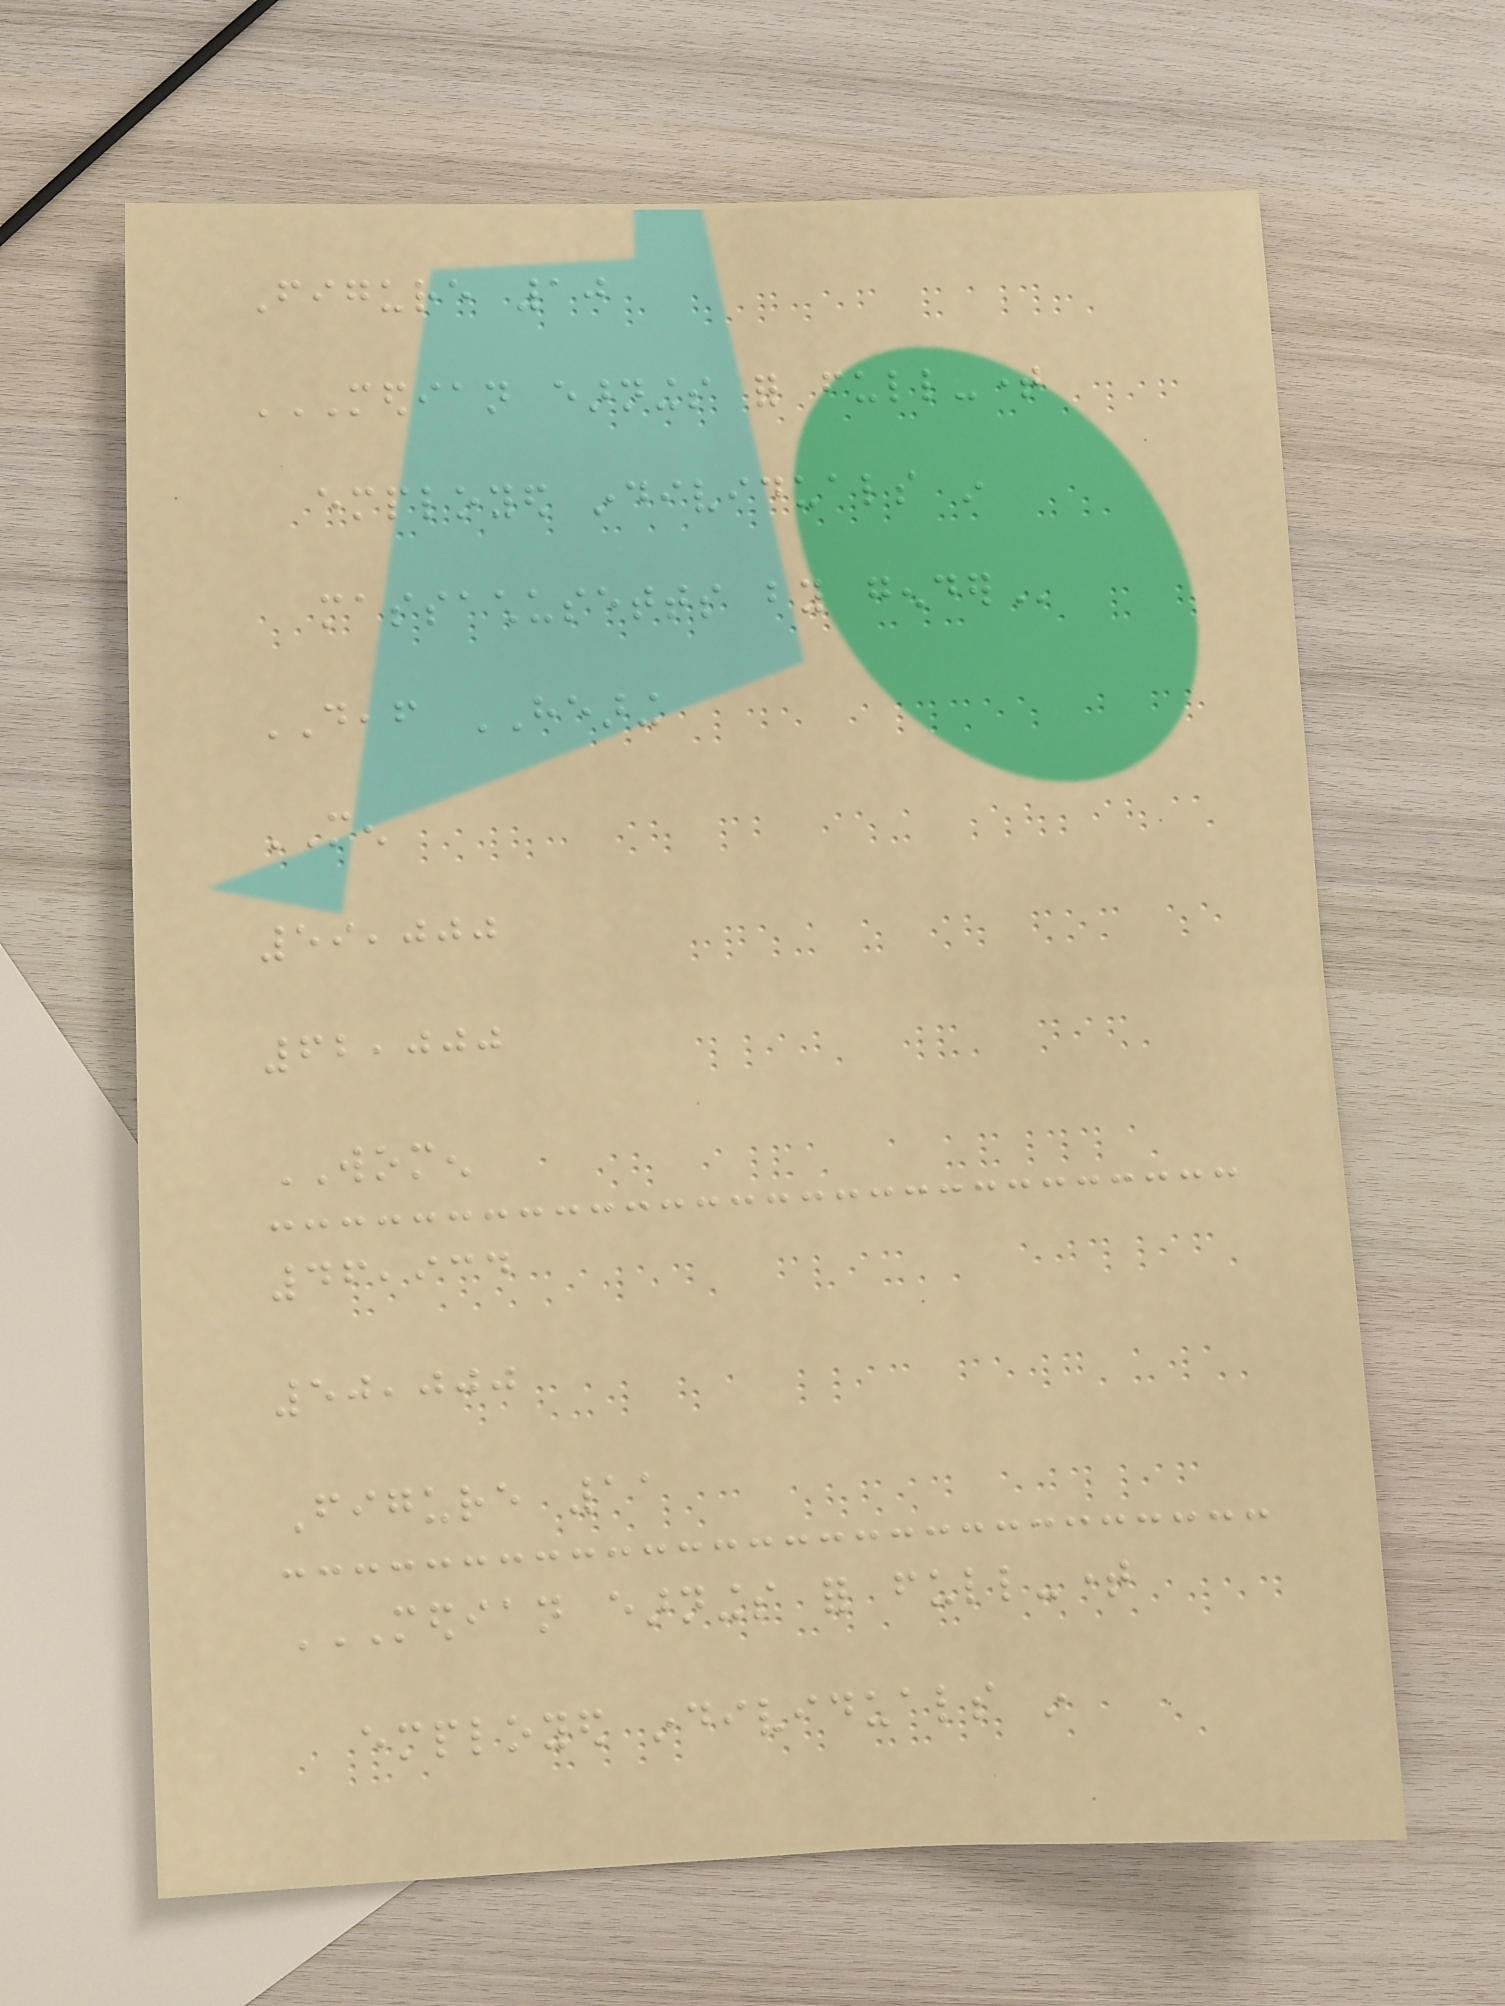Figure 10
MEDIAN EARNINGS FOR FULL-TIME
EMPLOYED INDIVIDUALS IN
MASSACHUSETTS BY GENDER
DEAF HEARING
MEN
59,000
62,000
WOMEN
46,934
50,000
Figure 11
MEDIAN EARNINGS FOR FULL-TIME
EMPLOYED INDIVIDUALS IN
